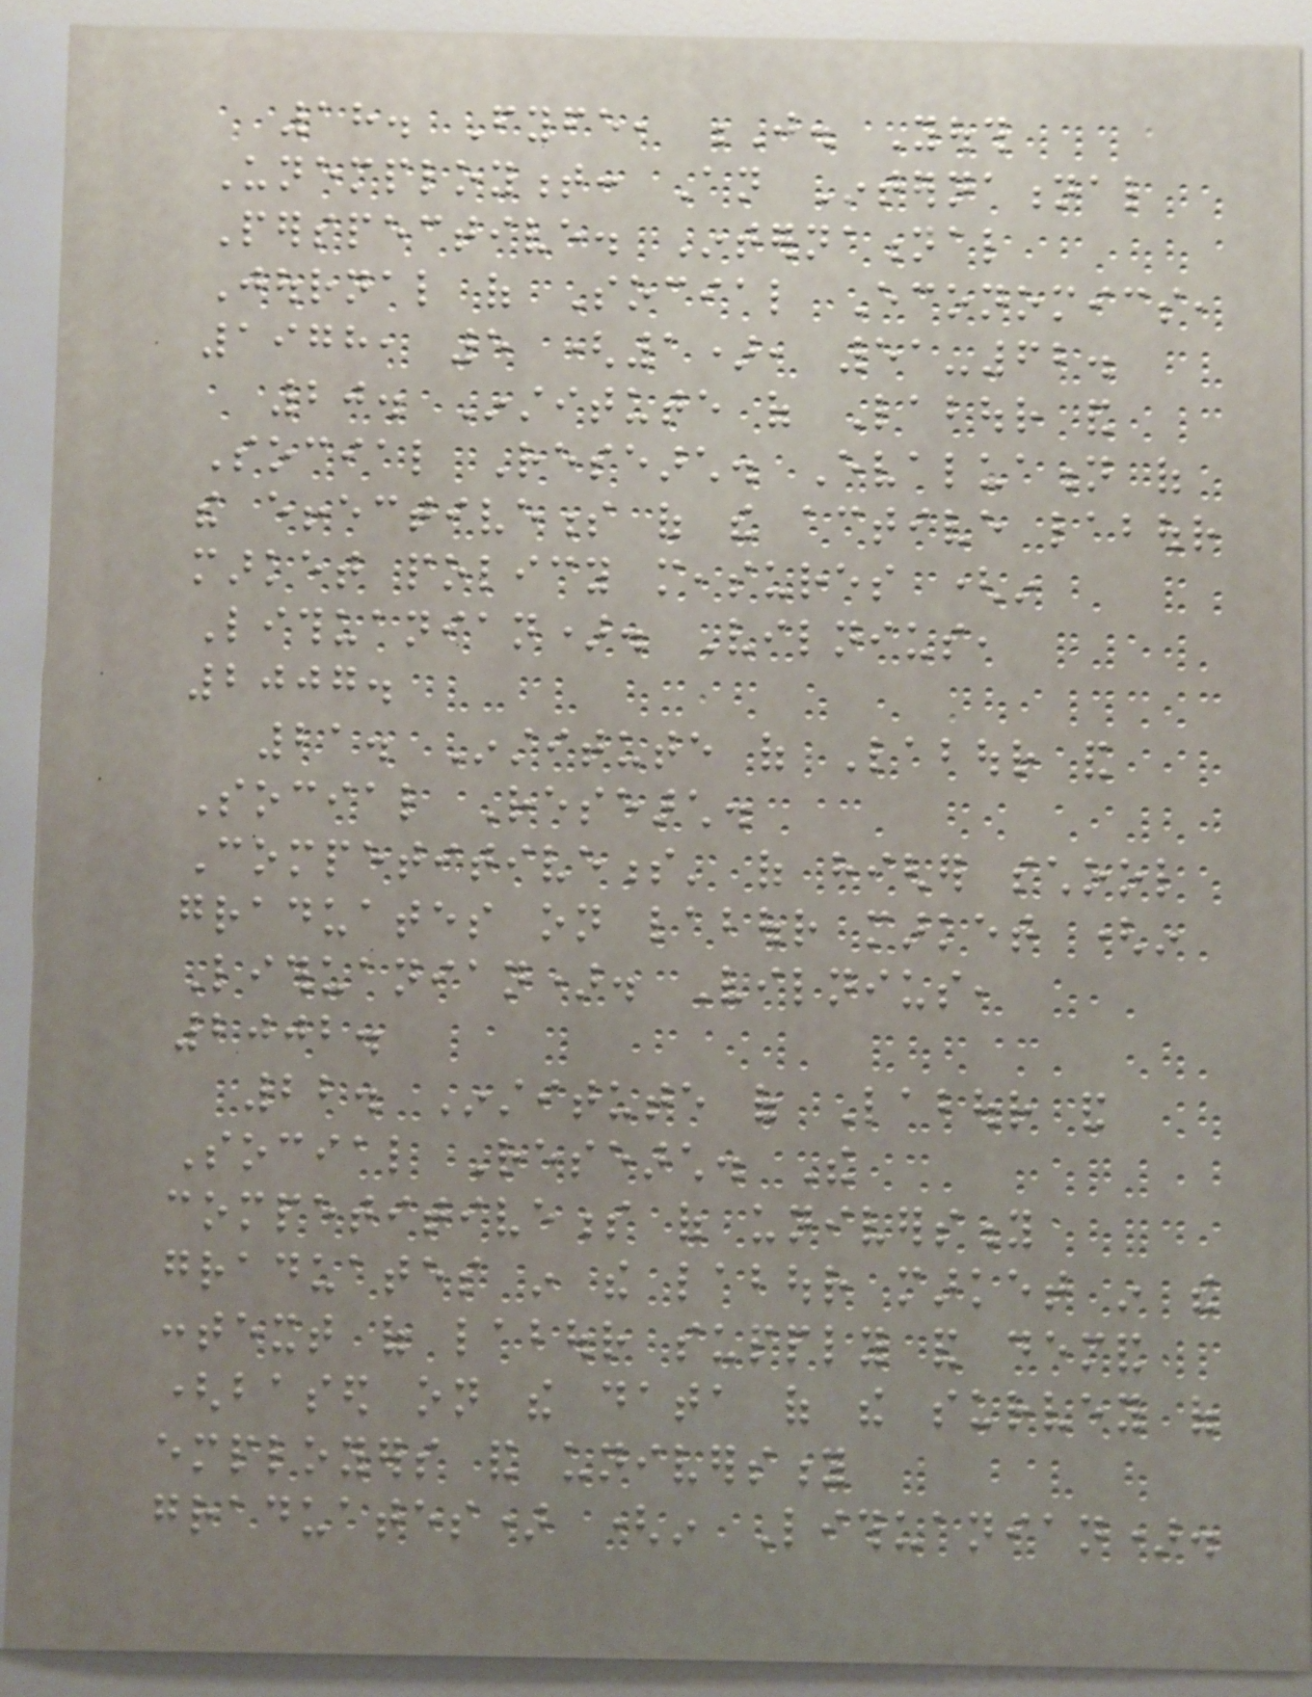18. Fyfe, J. Youth
Unemployment: An International
Perspective. International
Journal of Social Economics,
1978, 5 (1), 51-62.
20. Institute of Labour and
Social Research. Evaluation of
the effectiveness of the active labour
market policy measures (in
Lithuanian). Vilnius,
2007.
21. Institute of Labour and
Social Research.
Competitiveness' of higher school
graduates on labour market (in
Lithuanian). Vilnius,
2002.
22. Institute of Labour and
Social Research. The
competitiveness of university
graduates in the labour market in the
context of labour supply and demand
(based on the data of the survey of
employers and university
graduates) (in Lithuanian).
